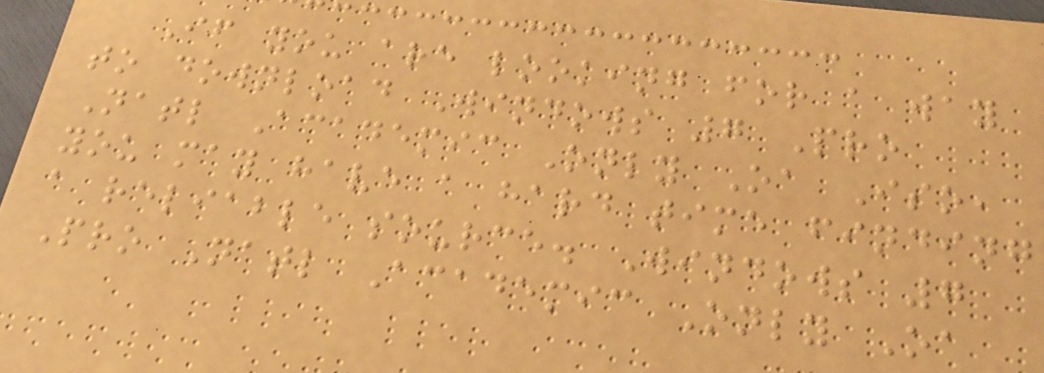If you are looking for a way
to download Windows 7 Pro
Natl Academic Only Oa Iso,
you may have a hard time finding
a reliable source. Windows 7
Pro Natl Academic Only Oa
